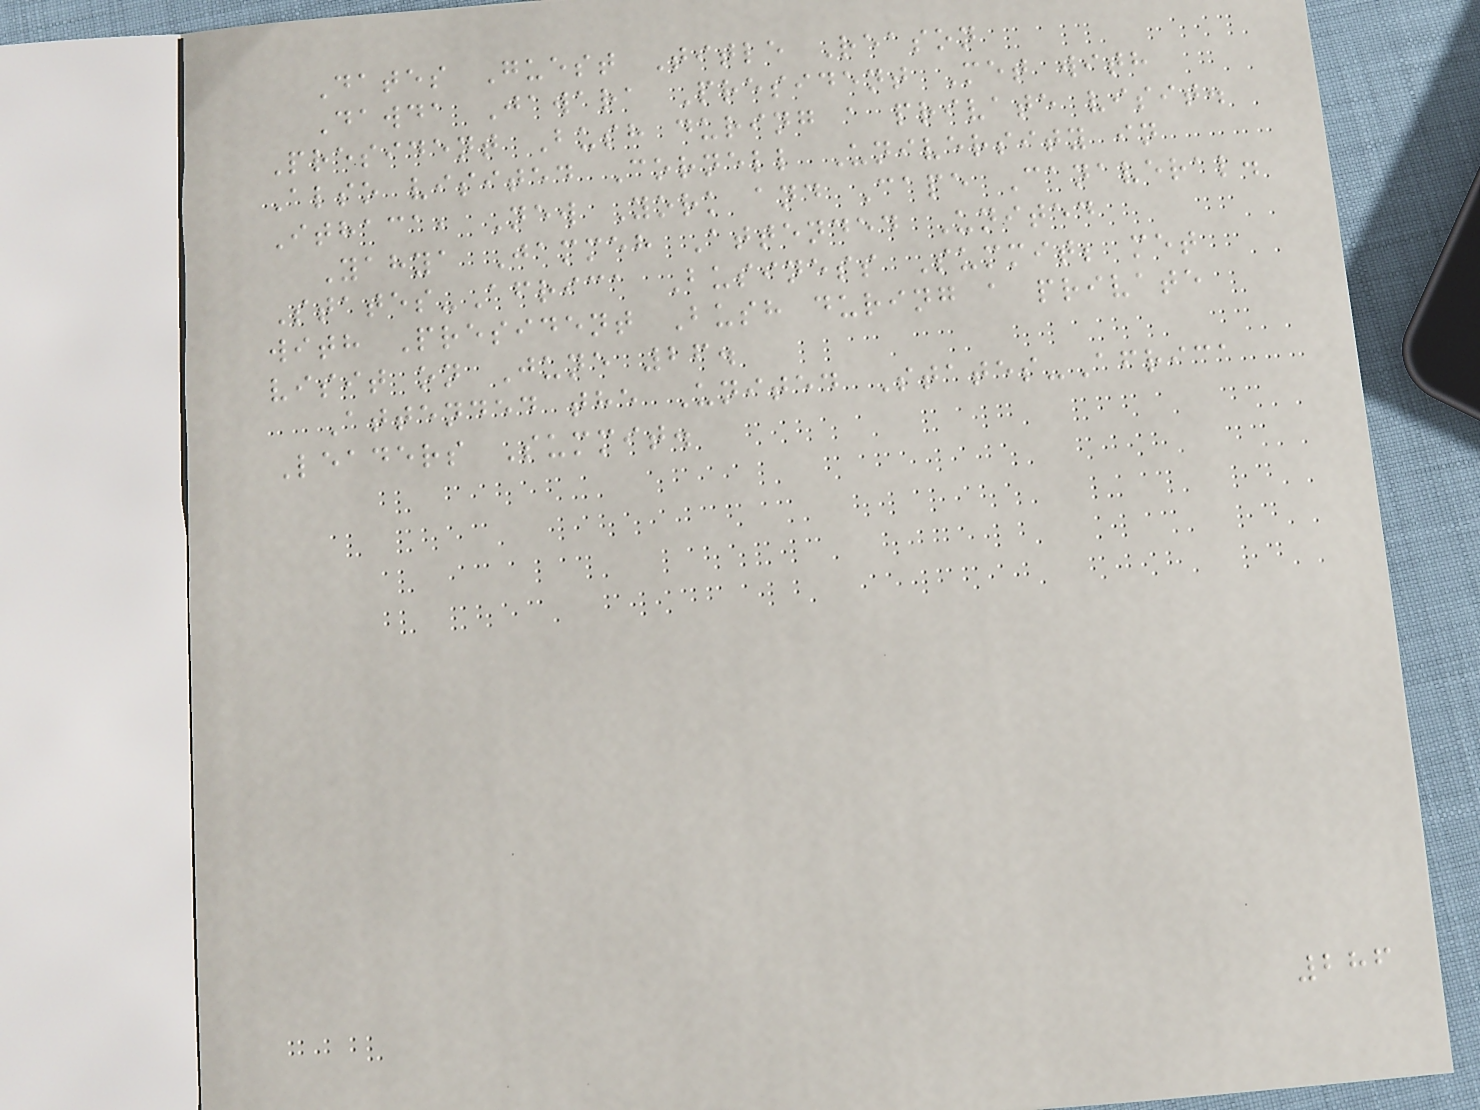Dates Guest Title Reason
Dawda Jawara President Met with
President Bush during a private visit.
Also visited Cornell University in
Ithaca, New York and Cape Canaveral.
Yahya Jammeh Attended United
States-Africa Business Summit; met
with President Bush during a private
visit on June 26.
Attended the United States-Africa
Leaders Summit.
286
